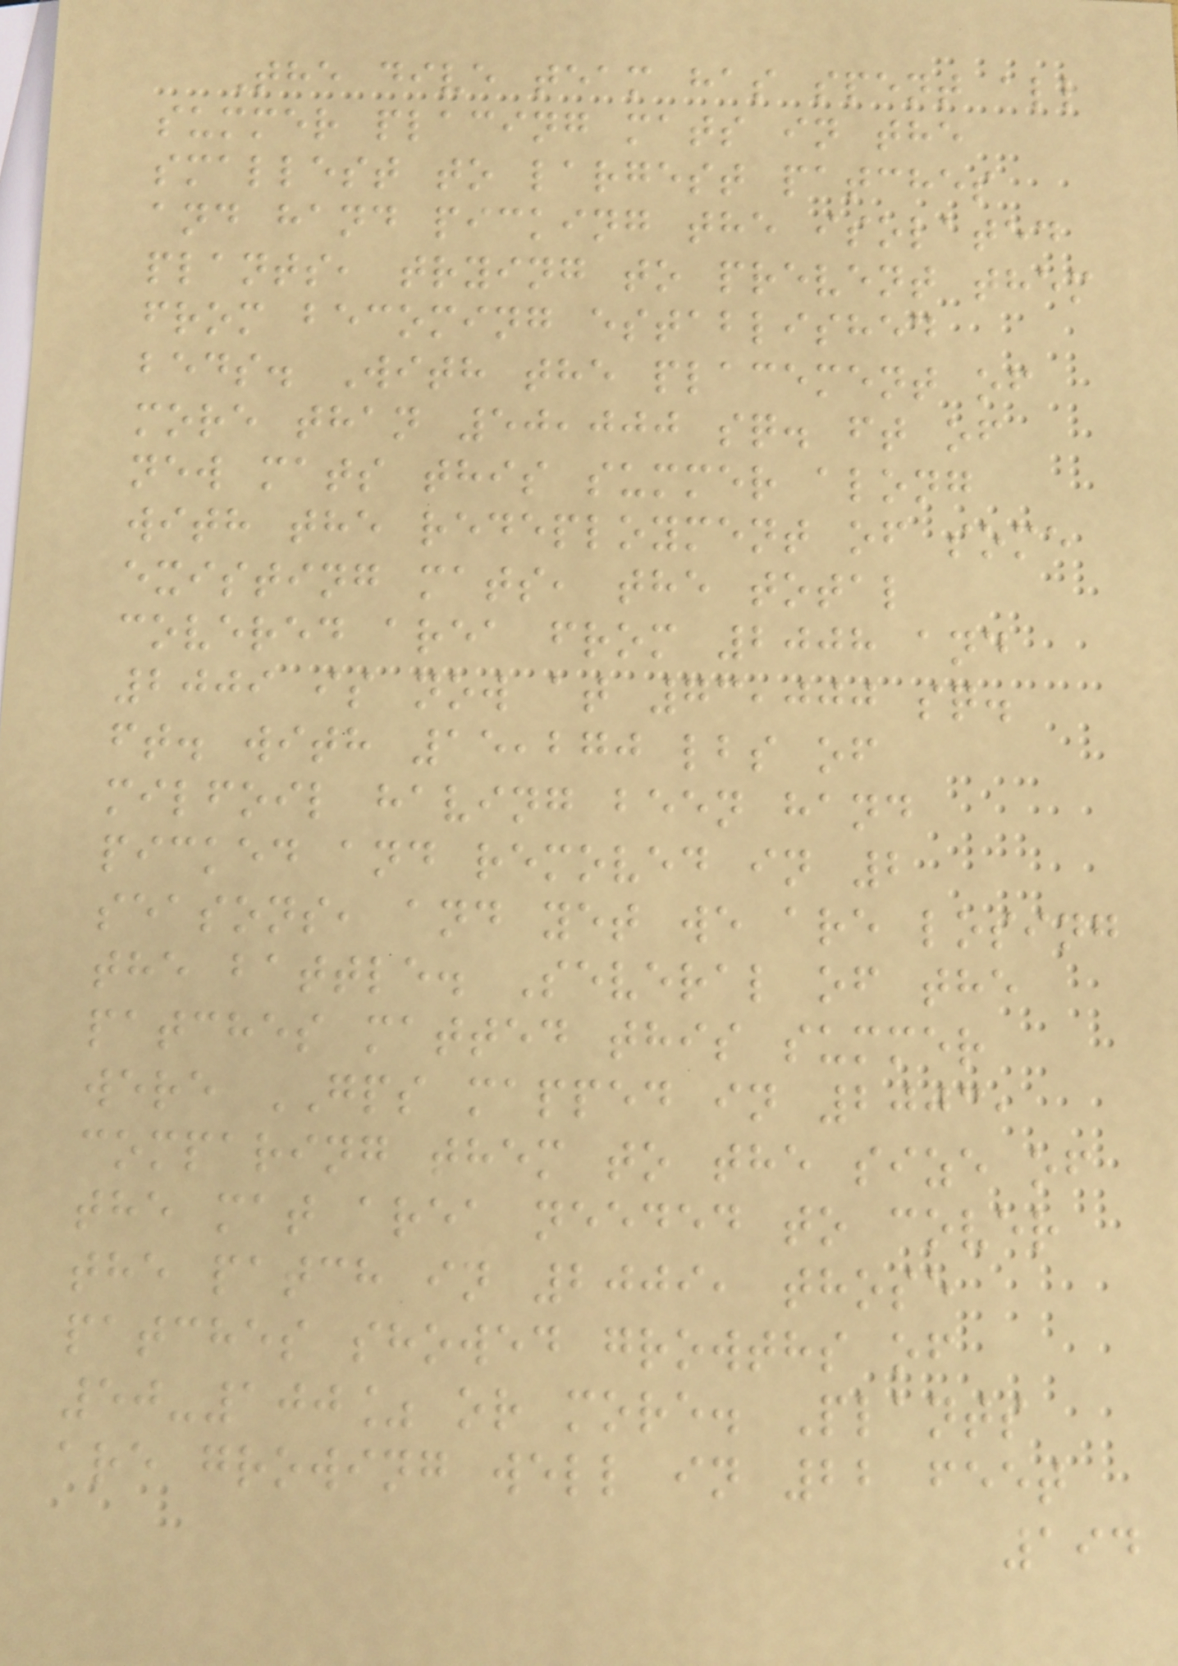The dive team has spent all
summer placing mats in the
smallest to largest patches
and hand picking the isolated
plants, trying to prevent them
from becoming established
beds. With the placement of
more than 50,000 sq. ft of
new mats this summer along
with the redeployment of some
existing mats, the total
covered area from 2008 and
2009 is now at 73,000 sq.
ft. with 15,270 lbs of
milfoil having been hand
picked and removed in 2
seasons, and yet we are losing
the battle. Several of the
patches matted this summer
were GPS mapped in 2003,
comparing them to the size of
the mat area needed to cover
the patch in 2009, those
patches showed growths of
50-100% or more. Plants
are growing well in 22 feet
194
